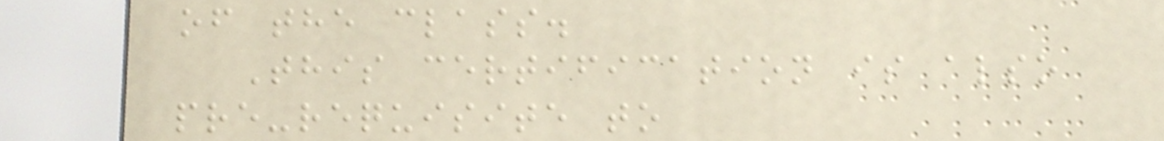of the class.
This certification is also
pre-requisite to
